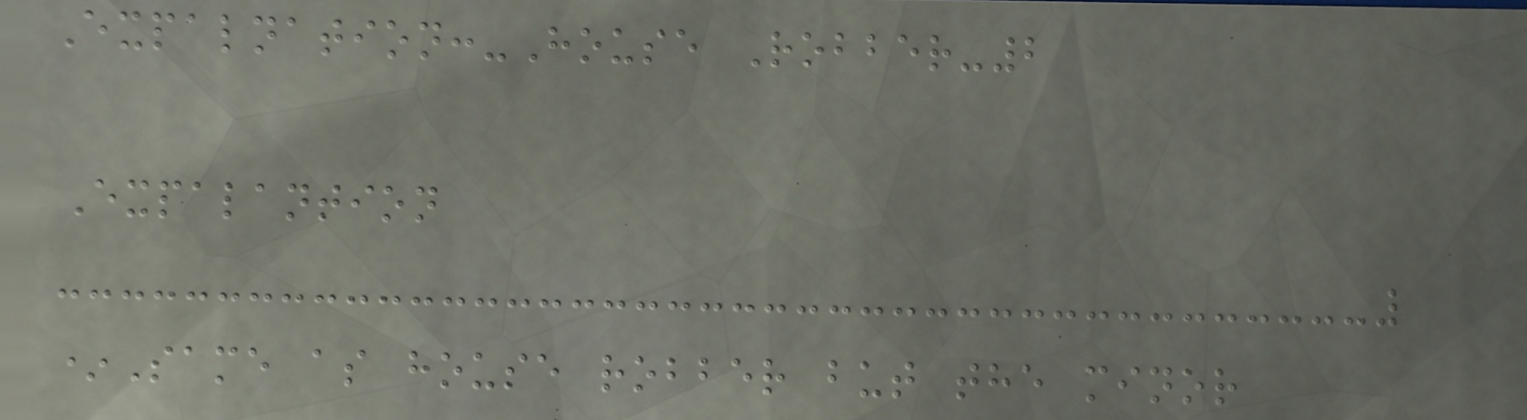Expalnation:-House Robber-2
Expalantion
*Same as house robber but the minor
